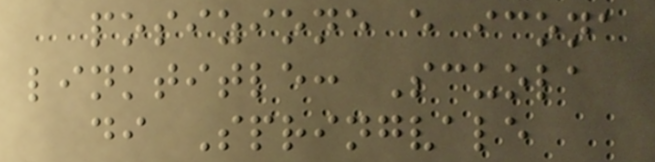posizione e icona
linktitle: Scuola
di Springvale
